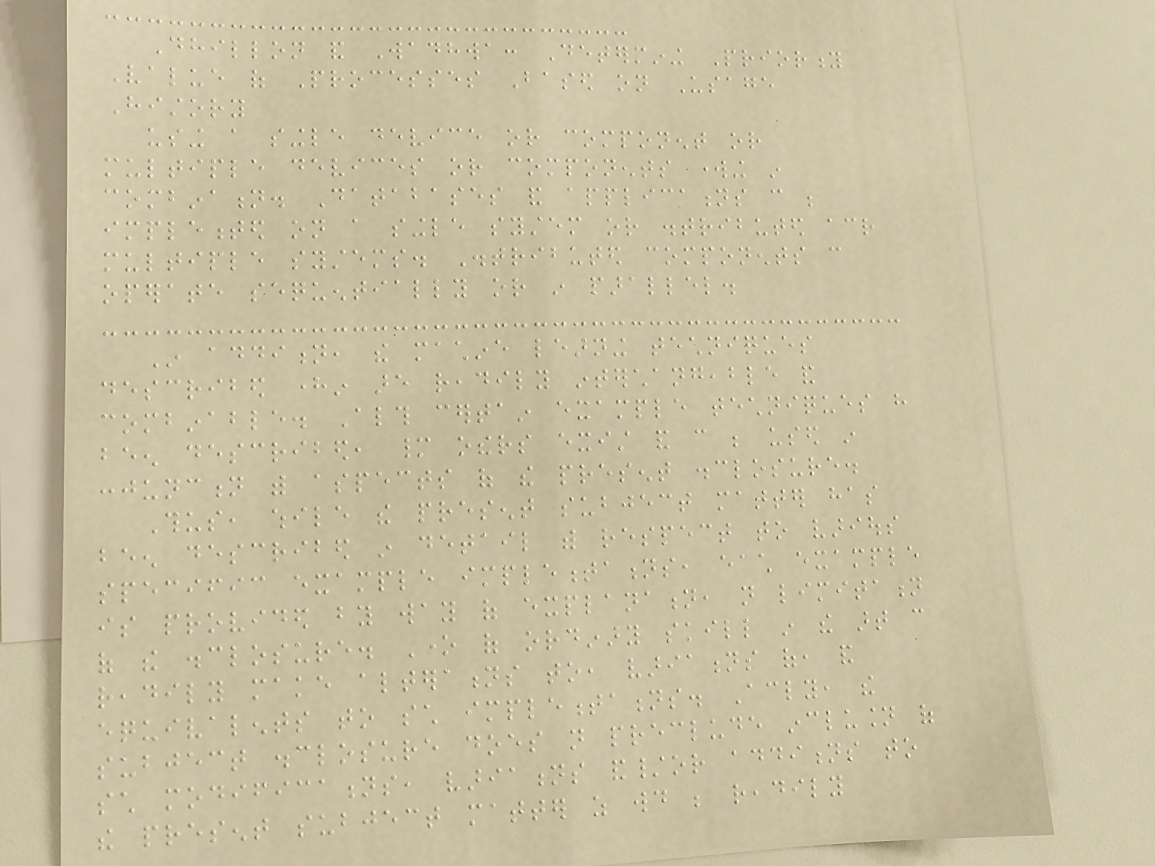Dhillon and Wadhwa: Determining Priority
Value of Processes Based on Usage
History
using a single device or component or
multiple devices or components working in
combination. Databases and applications can be
implemented on a single system or distributed across
multiple systems. Distributed components can
operate sequentially or in parallel.
In addition, the machine learning techniques
described herein are readily interchangeable and
combinable. Although certain example techniques have
been described, many others exist and can be used in
conjunction with aspects of the present disclosure.
Thus, while the present subject matter has
been described in detail with respect to various
specific example implementations, each example
is provided by way of explanation, not limitation
of the disclosure. One of ordinary skill in the art can
readily make alterations to, variations of, and
equivalents to such implementations. Accordingly, the
subject disclosure does not preclude inclusion of
such modifications, variations and/or additions to
the present subject matter as would be readily
